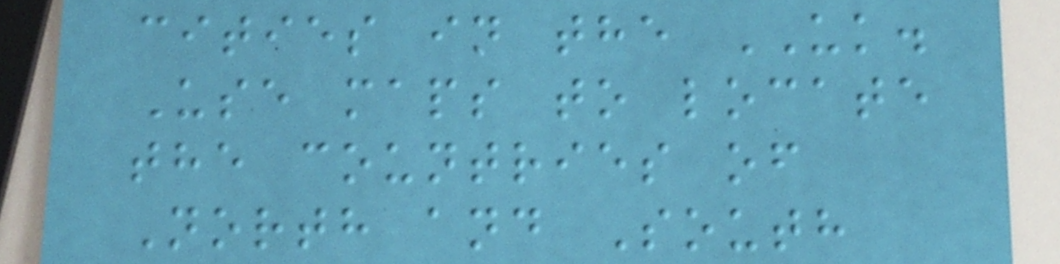cities in the UK.
Use maps to locate
the countries of
North and South
